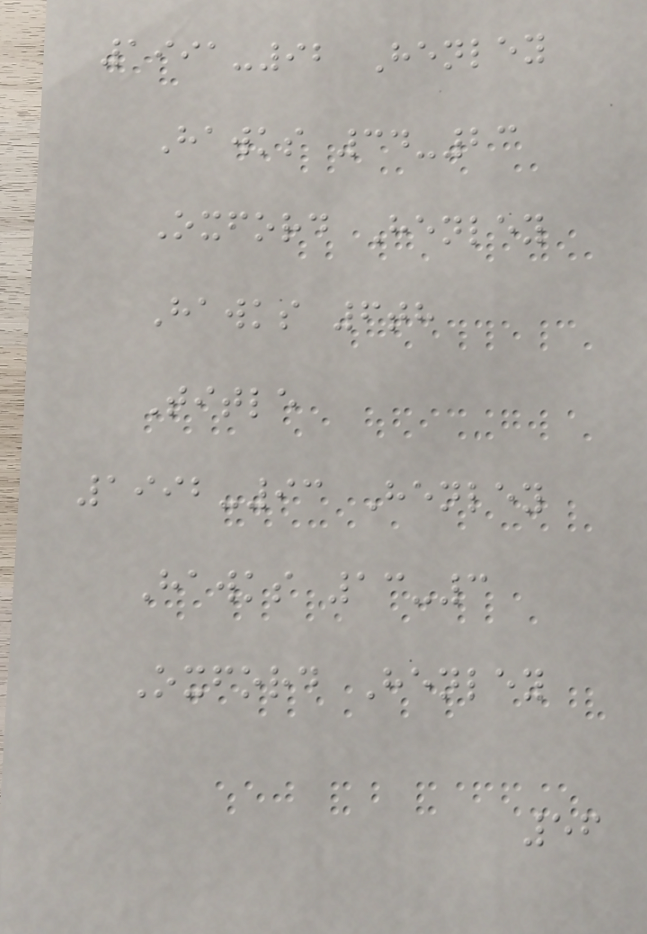1991-92 Henley
Hawks 34-23
Oxford Henley
Hawks 6th
Title
1992-93 Henley
Hawks 13-3
Oxford Henley
56
